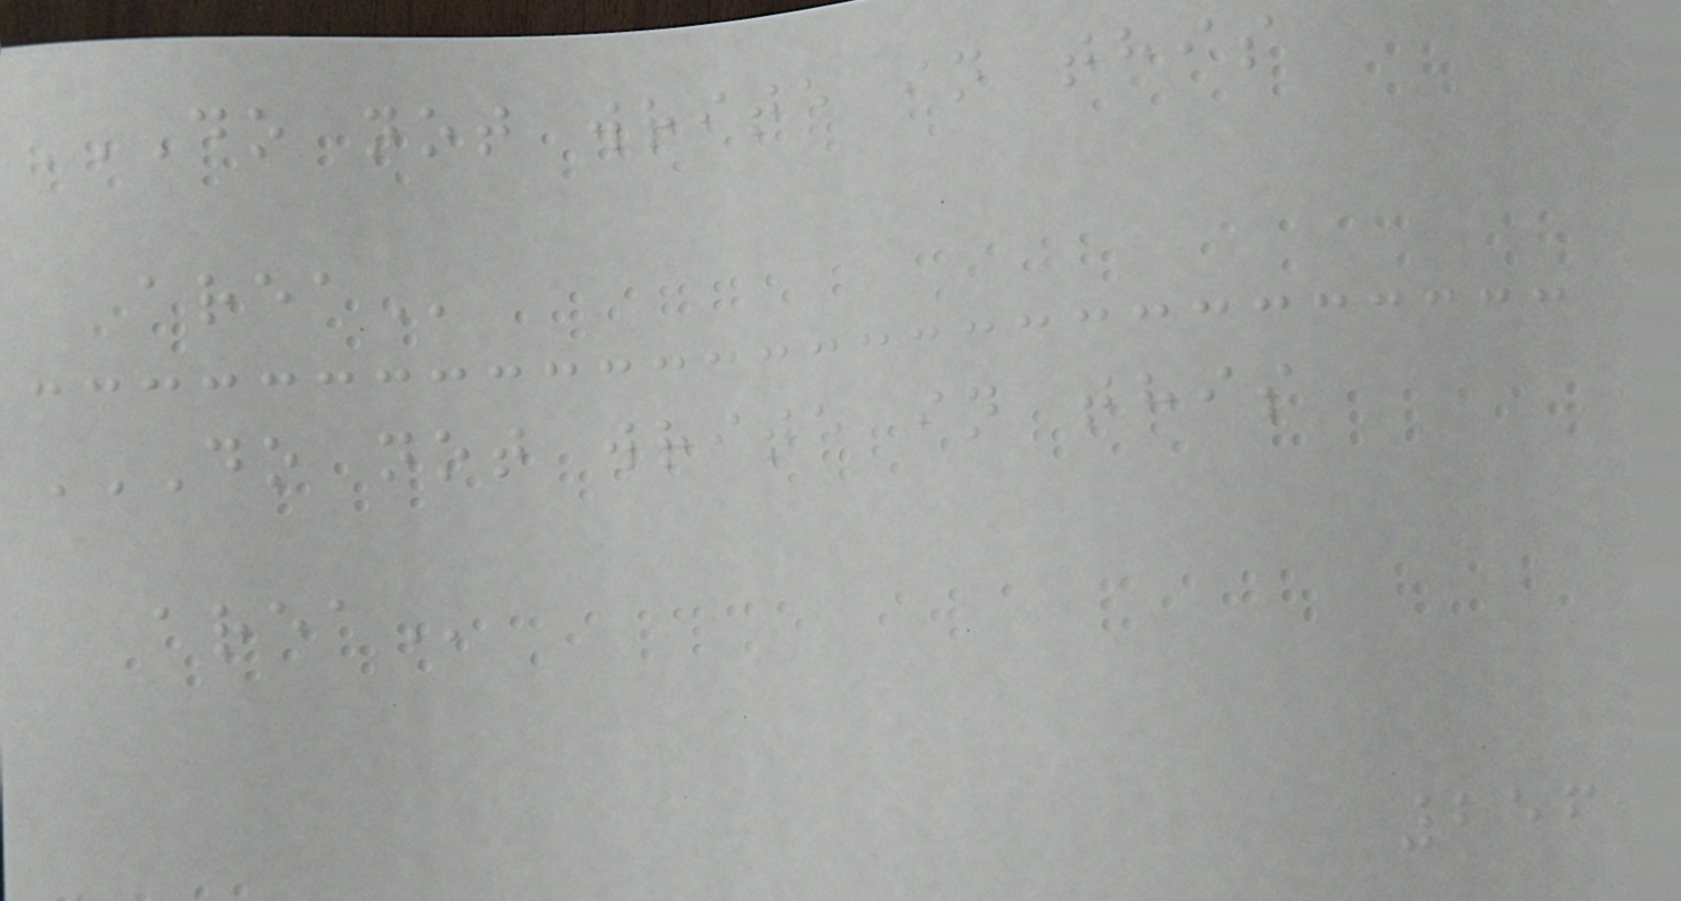DO NOT WRITE IN THIS
AREA
DO NOT WRITE IN THIS
AREA
256
